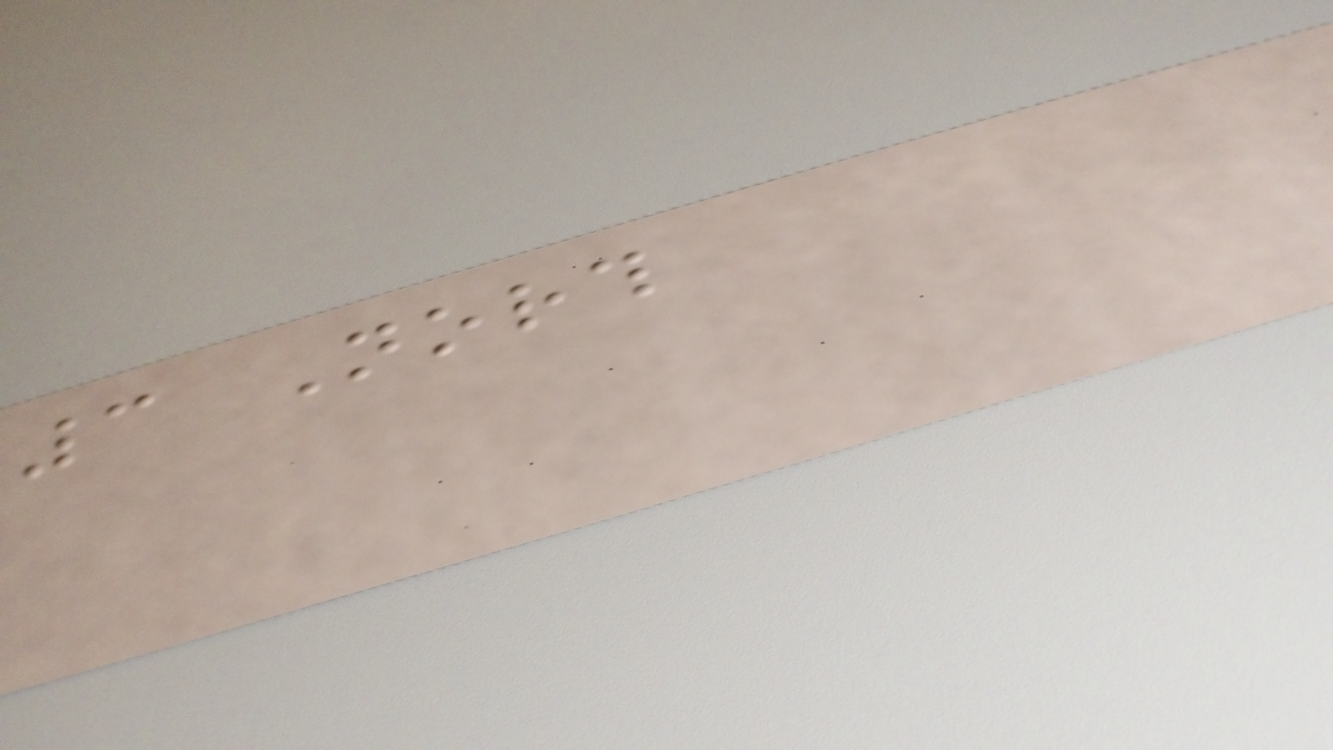3 North
